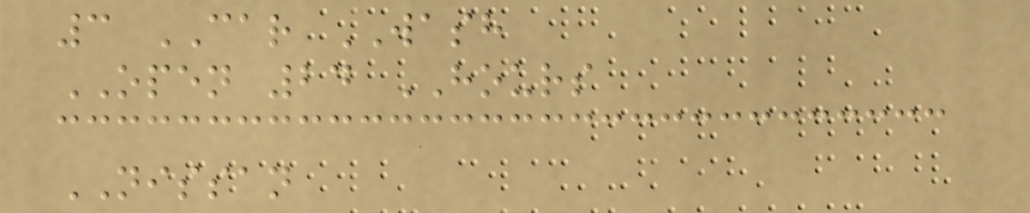3 CAR WASH
OPEN 24 HOURS
NISSAN
